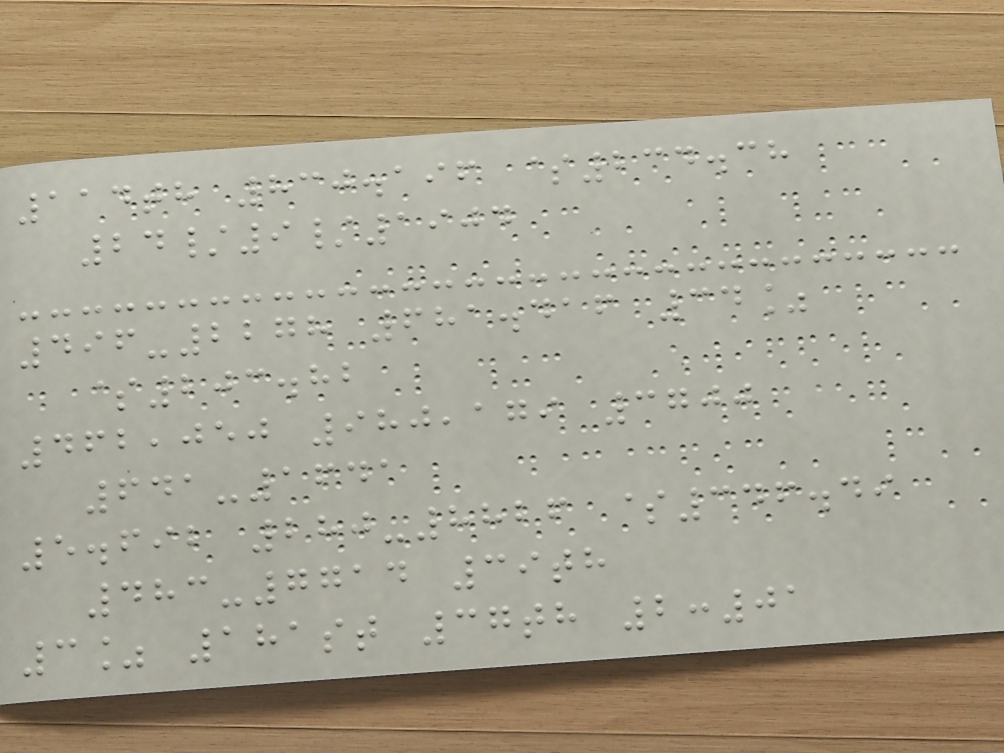114th 830.196 $234.38
24/9/1904
496-2278 681.416 34%
$203.82
462,050 980,179 3700
641-1641
5.692 280-8826 $346.49
483-7714 39th
3% 181st 37th 2:01
